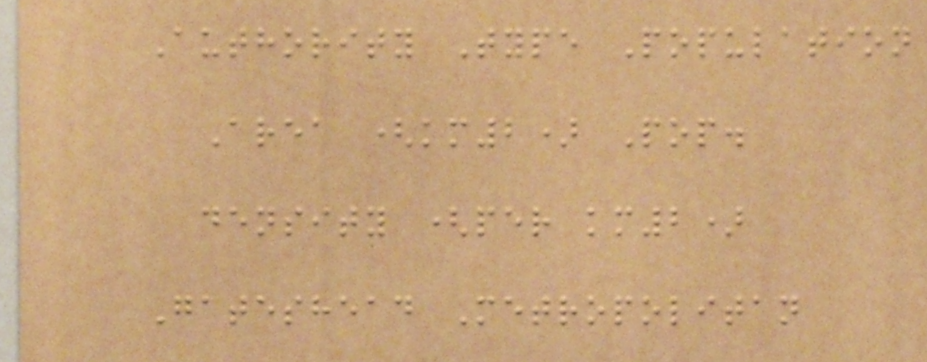Authority Type Population
Area (km2) Pop.
density (per km2)
Gateshead Metropolitan
